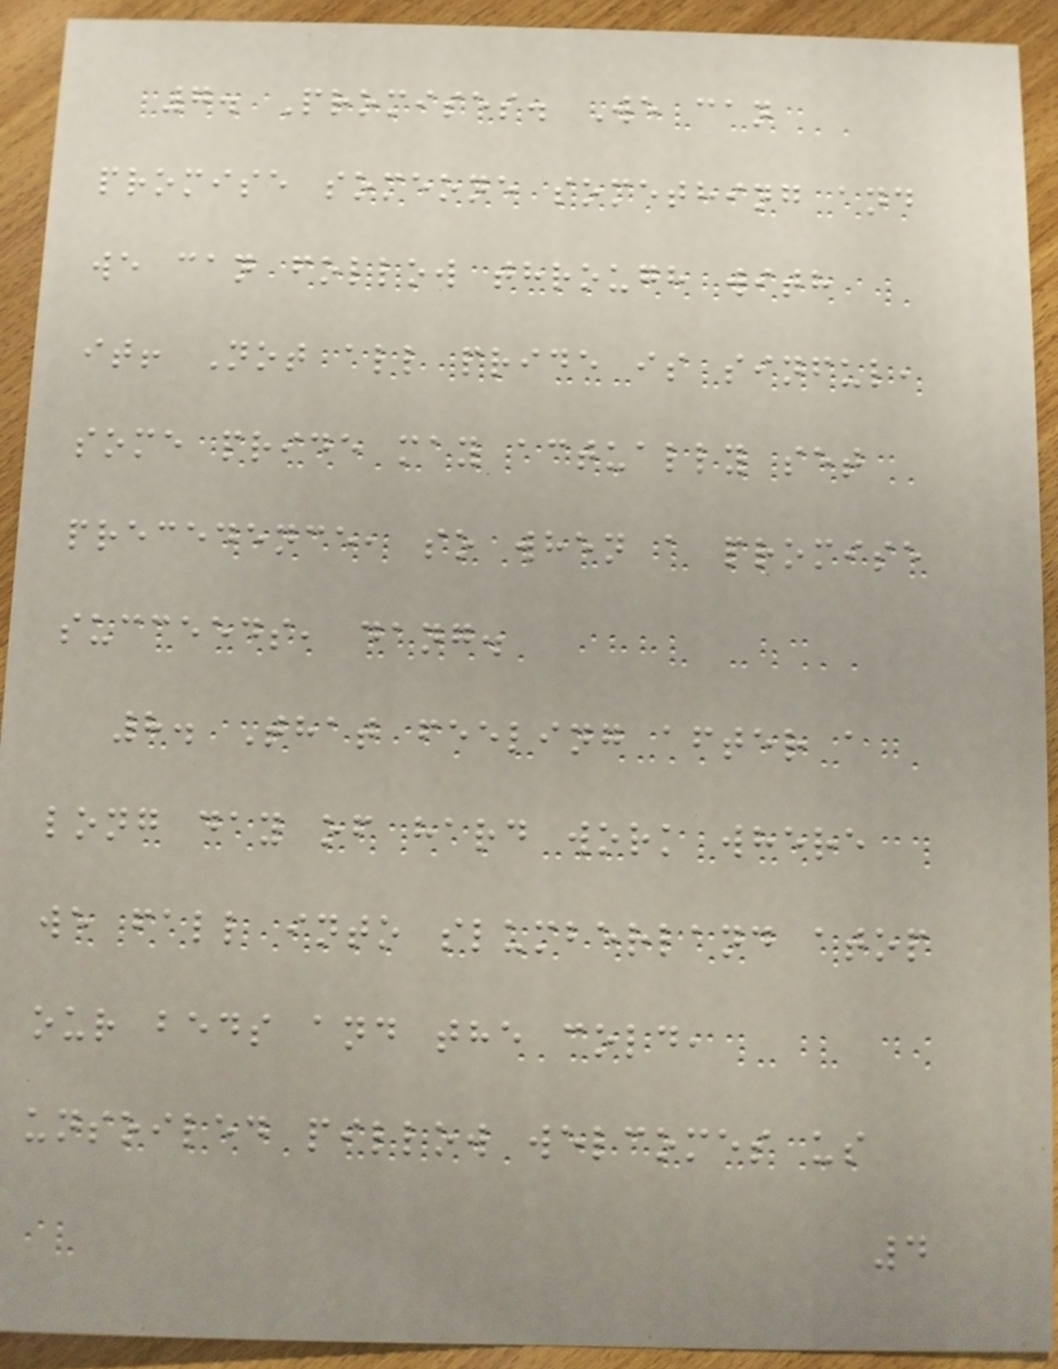7. Promises. We can
promise someone something and
we can follow through with
it! Not all pride is sinful,
some pride may actually set
precedence, so when a promise
succeeds, dang.
8. That feeling after a
long day of hard work where
we fall into slumberland atop
our beds and the cold,
unsoiled pillow welcomes us
4
